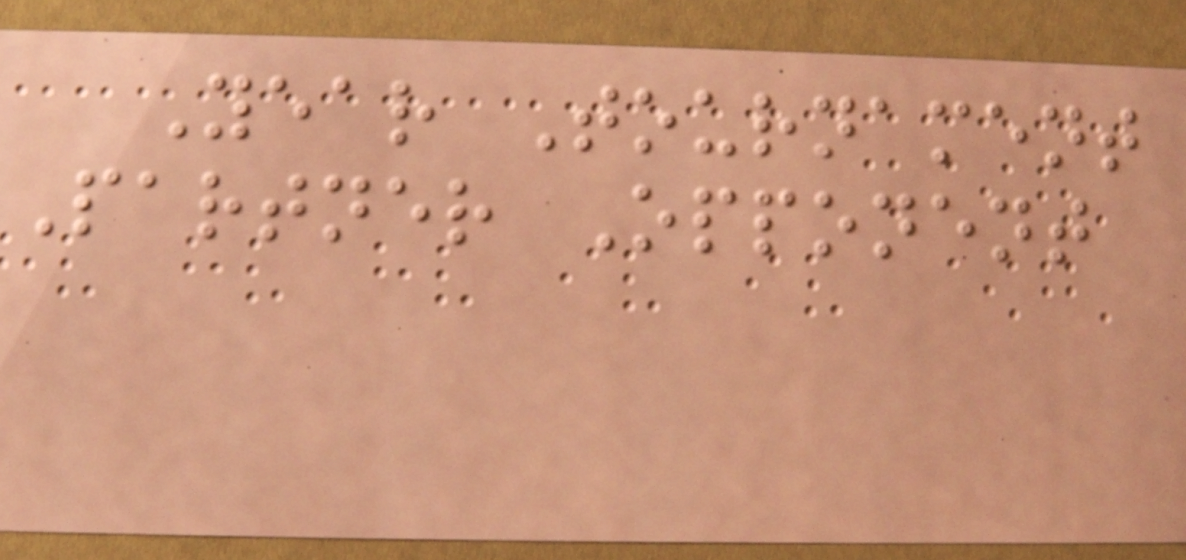Year Tournament
Partner Opponent
